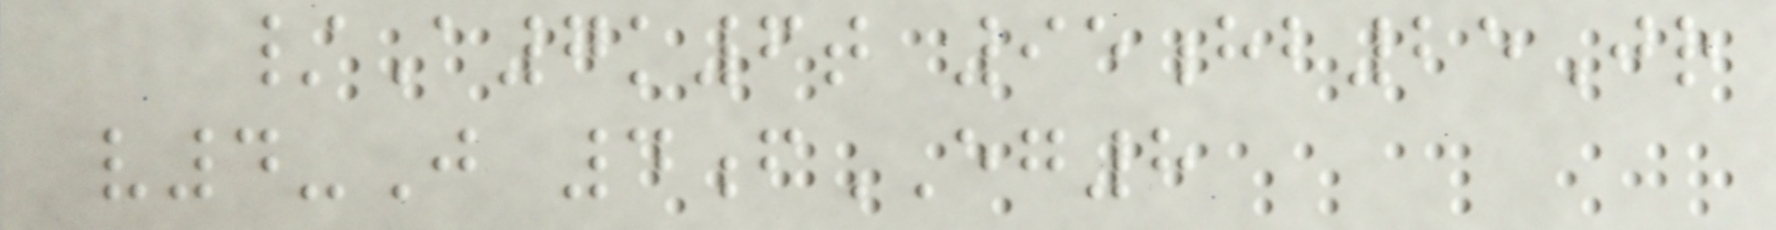/A7k6t 95hb25Jr
v4-J 4fEG8
